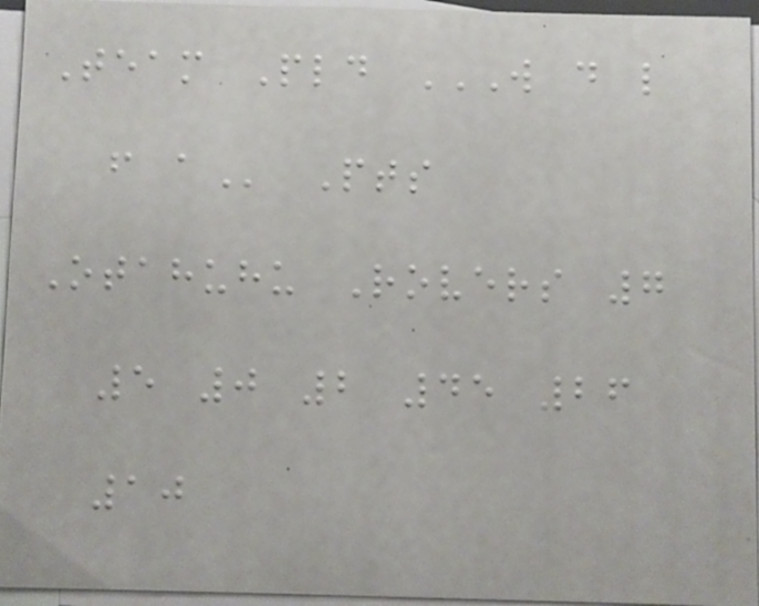Team Pld W D L
F A Pts
Otahuhu Rovers 7
5 0 2 45 26
10
